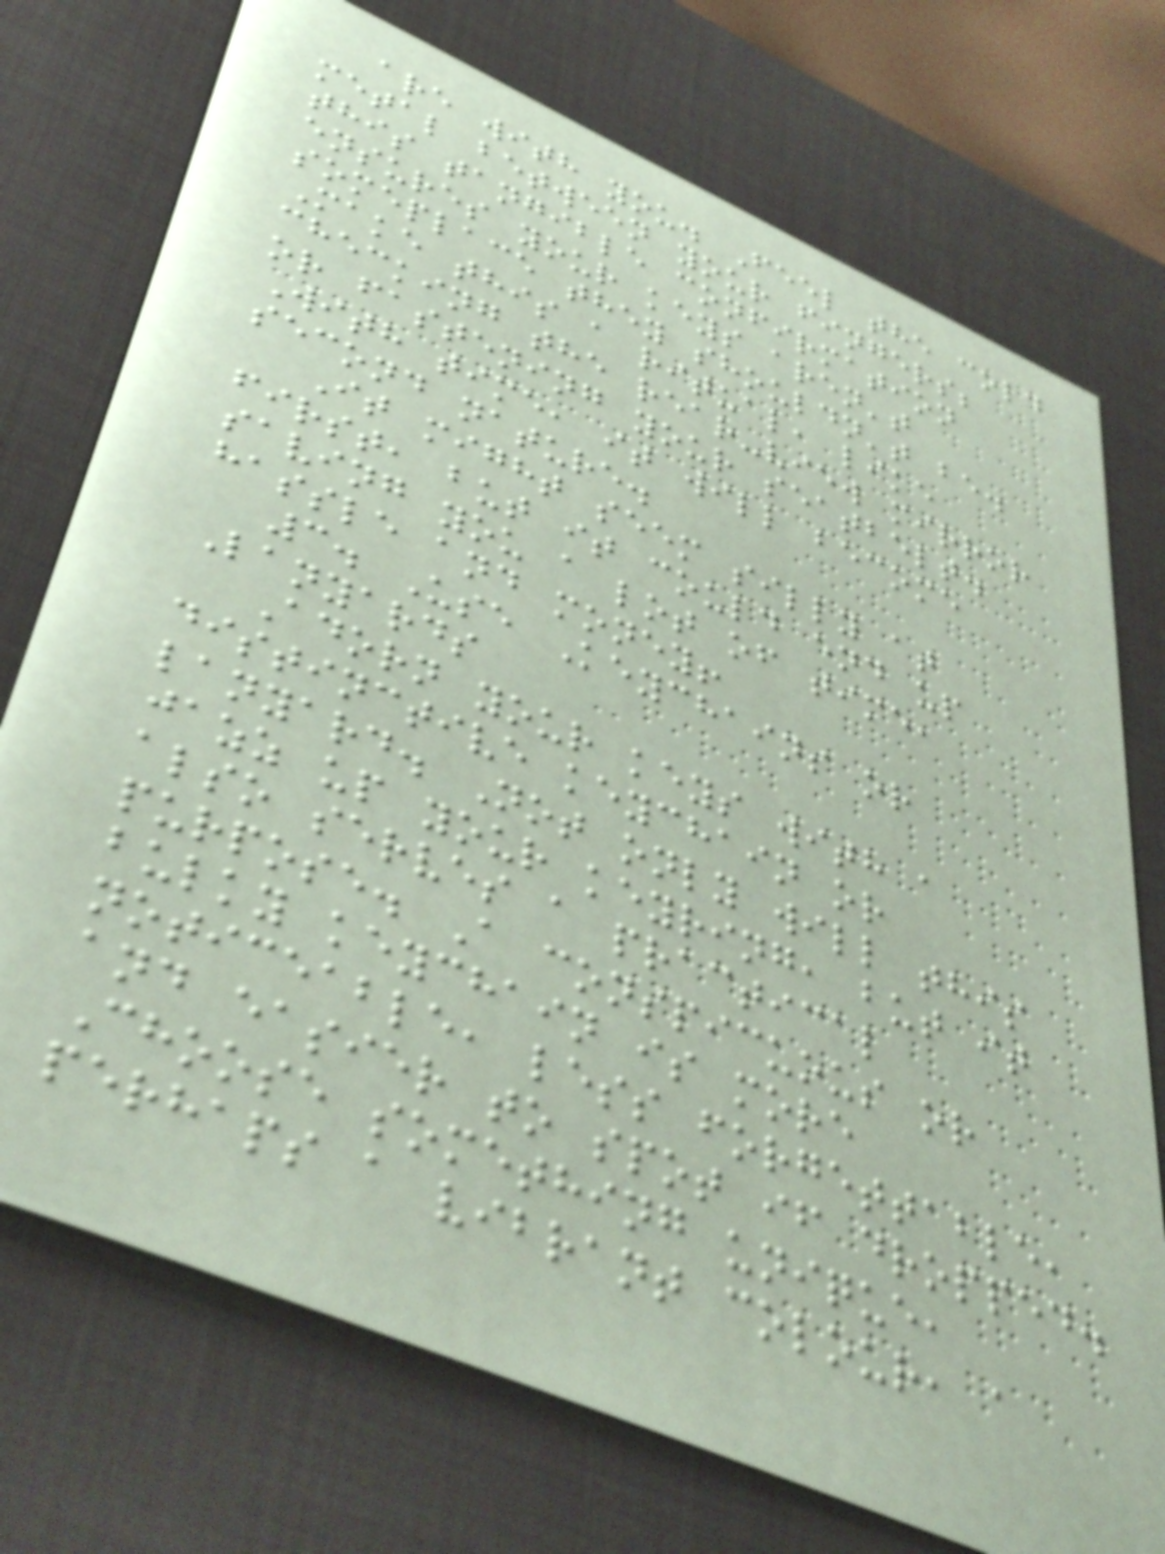are with you. Feel the cold
metal between your fingers;
this tangible confirmation
ensures your keys aren't
someplace they shouldn't be.
Make this a ritual, like
checking the rear-view mirror
or fastening your seatbelt.
With time, it will become
second nature.
It might seem silly at
first, but it could end up
saving you a lot of time,
hassle and money!
3. Use Keychains or
Lanyards
Adorn your keys with a
distinctive keychain or
lanyard. Not only will this
jazz up your keyring, but it
also serves a practical
purpose. A conspicuous or
bulky keychain is more
noticeable, less forgettable,
and easier to spot if dropped.
Choose something unique,
perhaps a vibrant colour, a
